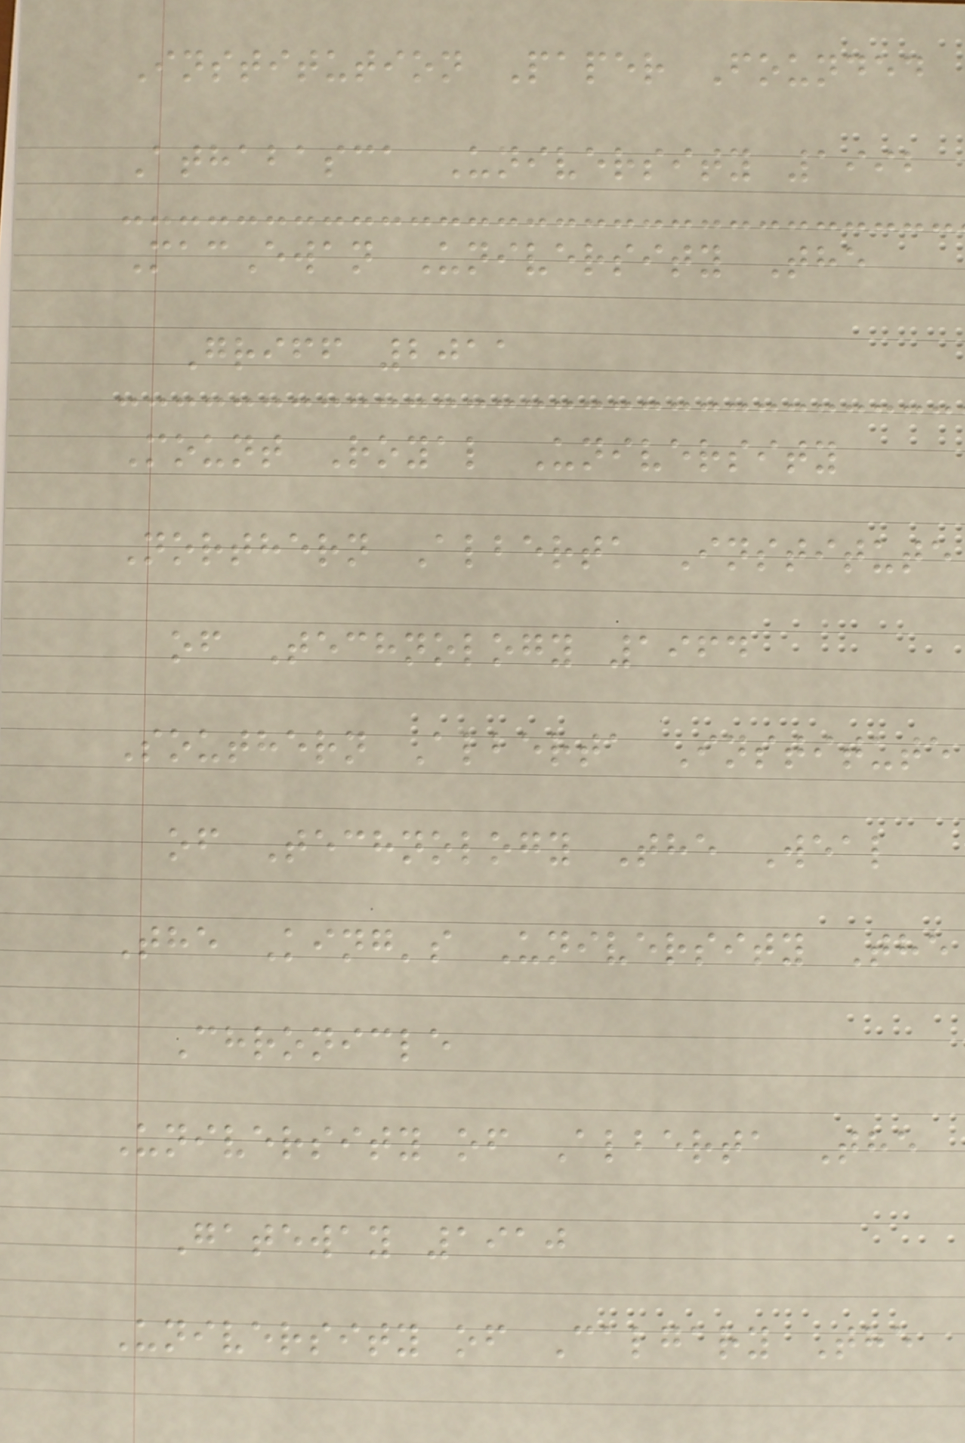Institution Paper Founded
Athabasca University 1992
MacEwan University The
Griff 2011
Mount Royal University
Northern Alberta Institute
of Technology 1964
Southern Alberta Institute
of Technology The Weal
The King's University The
Chronicle
University of Alberta The
Gateway 1910
University of Calgary The
